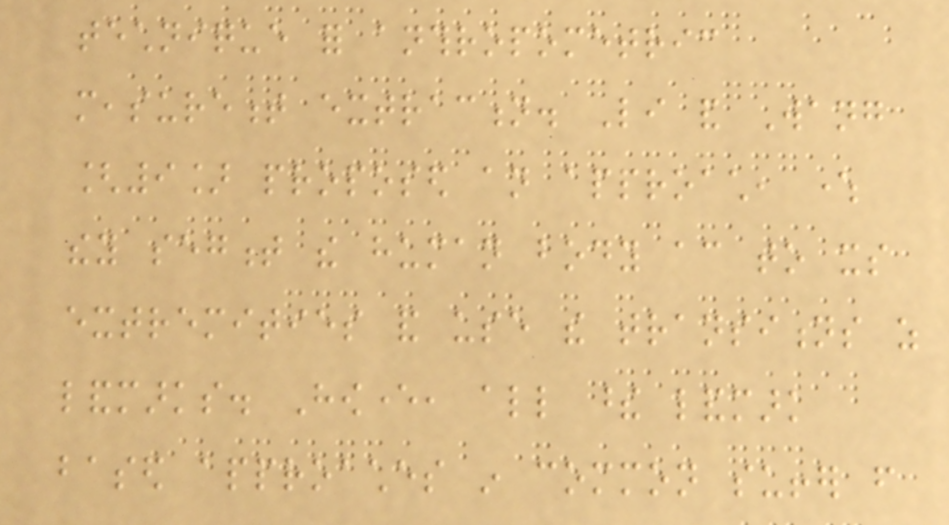technique for anthropometric
measurement extraction. Li and Wang
[9] proposed an approach, where
they segment the human body according to its
extremities and use the transitions as
landmarks. However, all these landmark
based approaches in common suffer from
